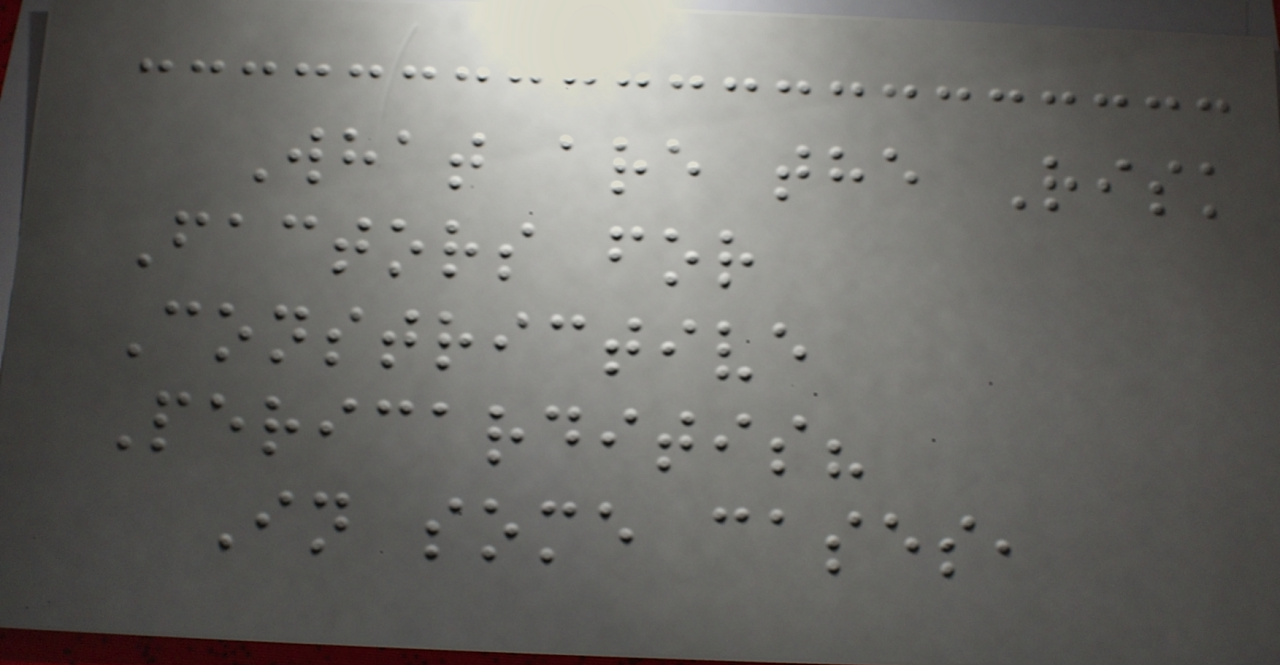What are the Risk
Factors for
Constrictive
Pericarditis?
In some cases,
